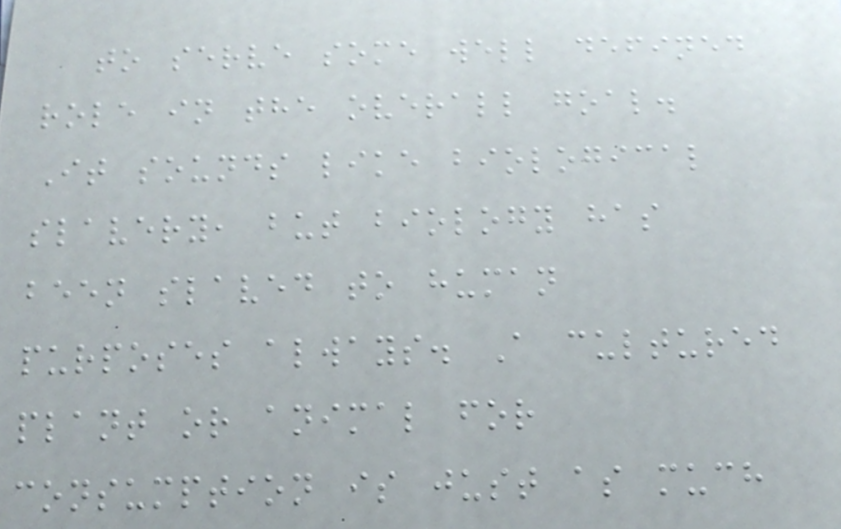to serve some well defined
role in the overall goal.
It sounds like biological
slavery, but biology has
been slaved to human
purposes always. A cultured
plant or animal for
consumption is just as much
